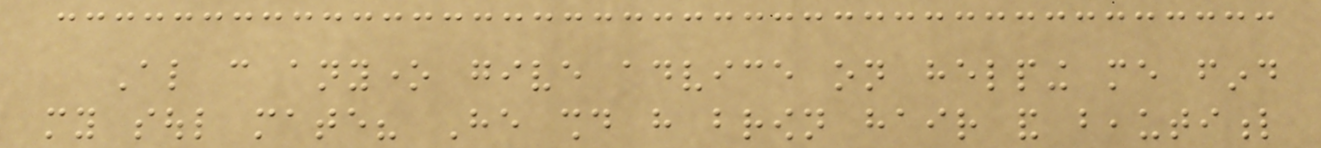Also can anyone give advice on helping me find
my soul mate? He should have brown hair and beautiful
